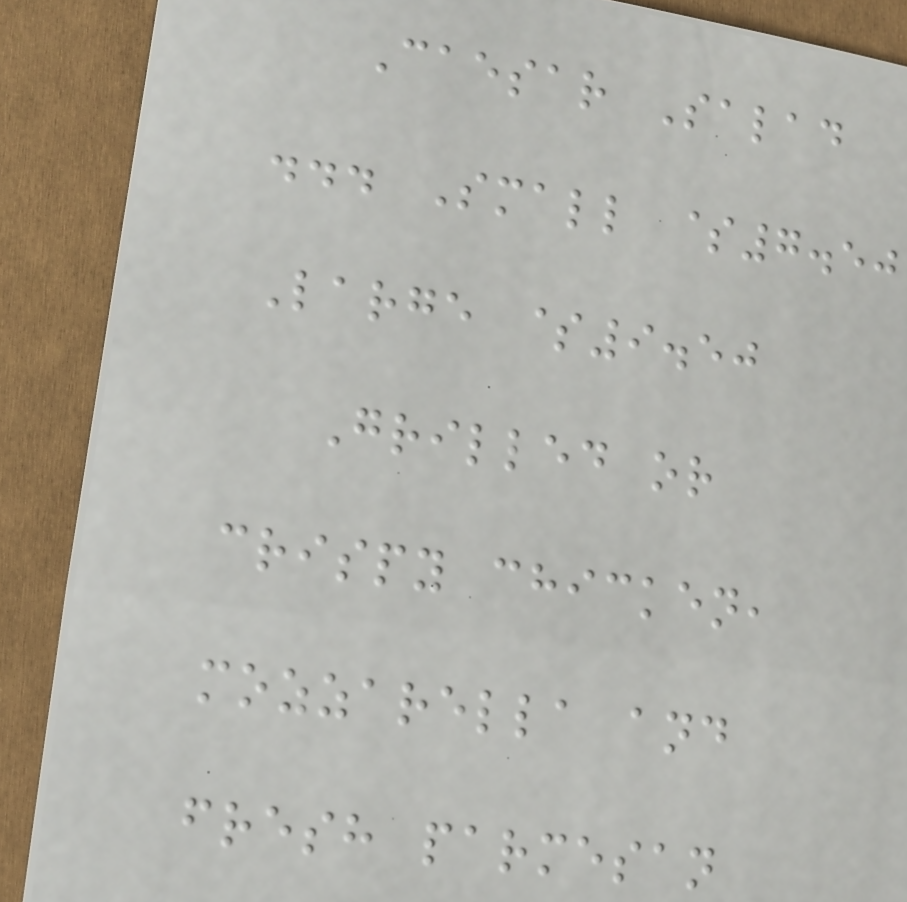Caesar Salad
... Small $7.50
Large $9.50
Grilled or
crispy chicken,
mozzarella and
fresh parmesan
